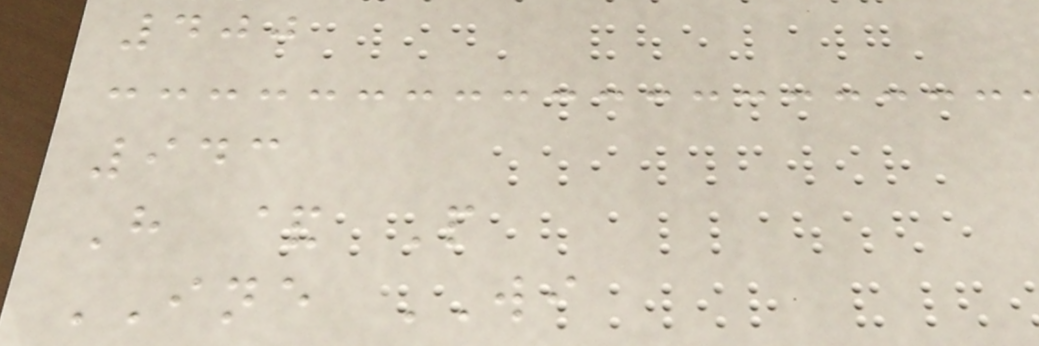400
943
H & P
INE WI
